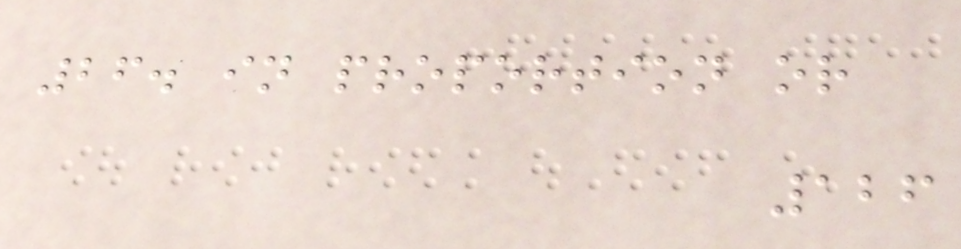26. in proportion or
126
